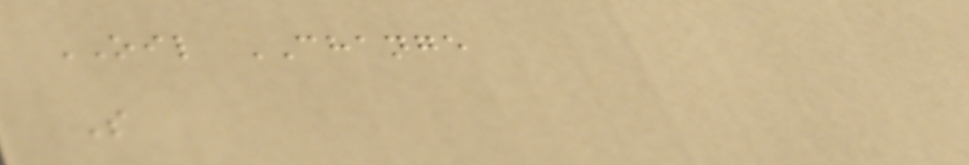OIL CHANGE
S
